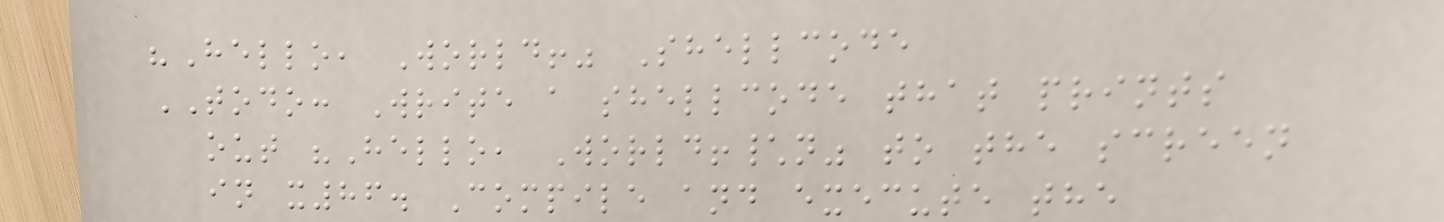"Hello, World!" Shellcode
TODO: Write a shellcode that prints
out "Hello, World!\n" to the screen
in x86. Compile and execute the
